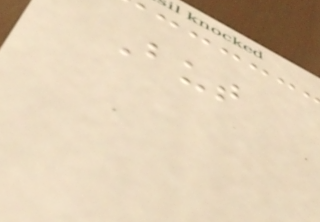But
